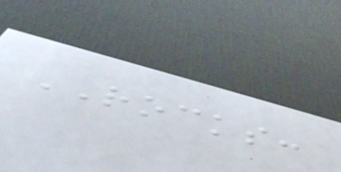ROCKS:
